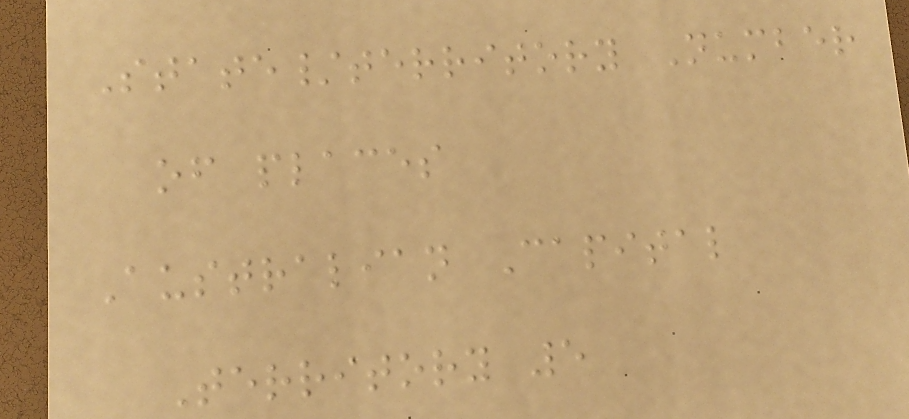State/territory Number
of places
Australian Capital
Territory 5
